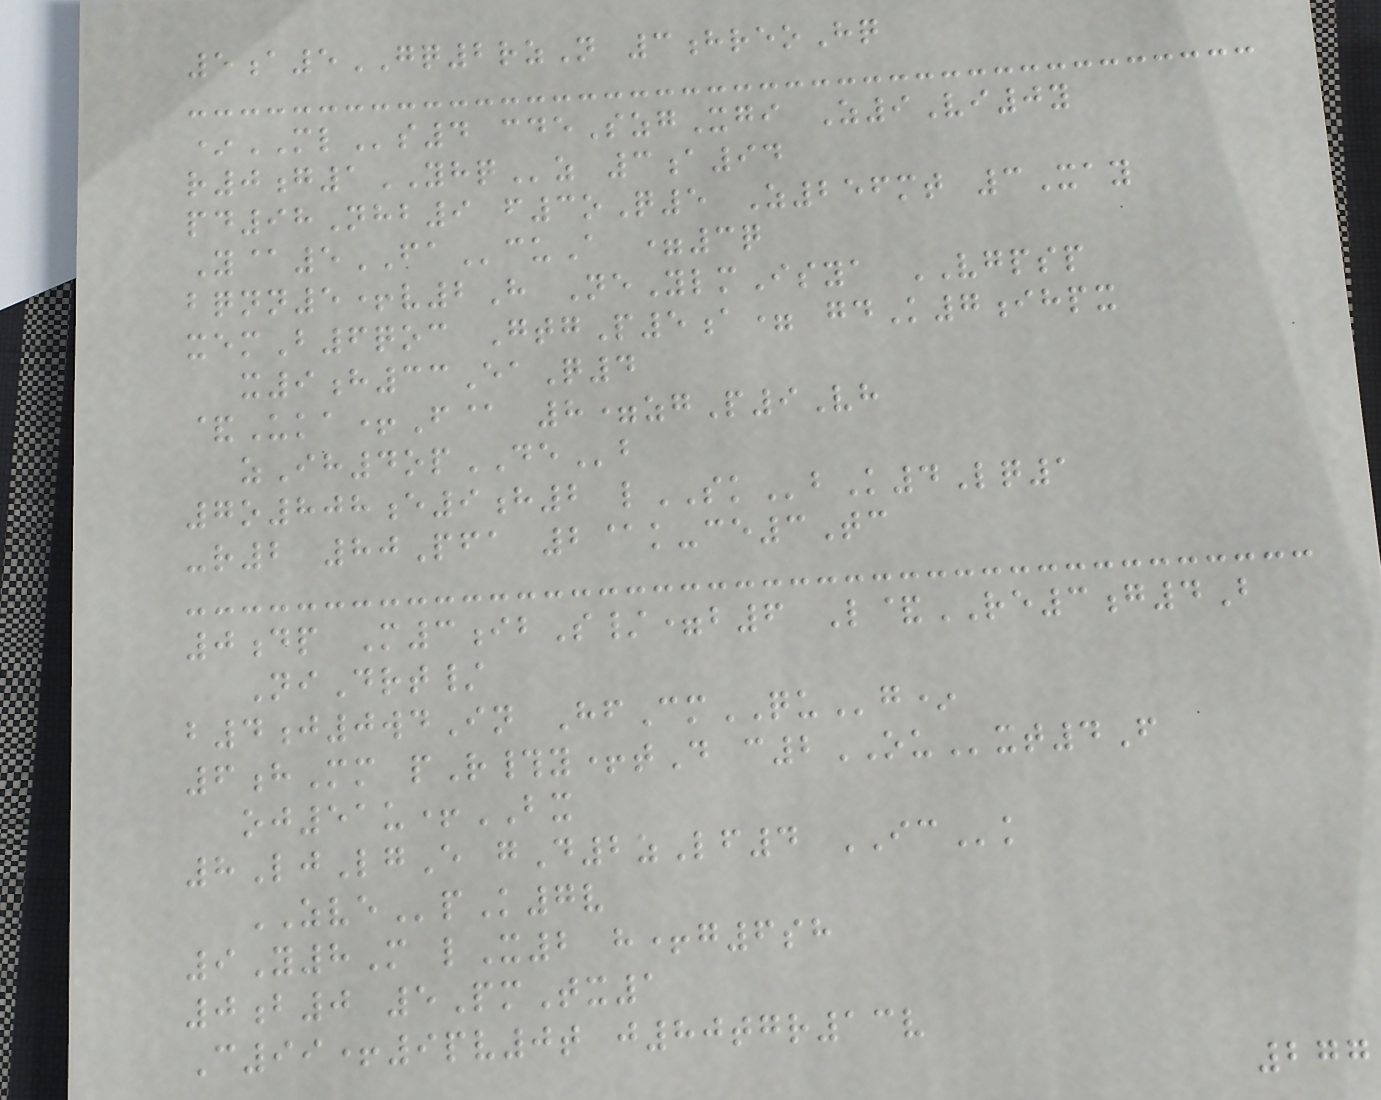5a5GQ2rzN 3hreoHq
*MLs4 cdeSzgXgi Z9Vi0y
r0g1YHQz 3a94
pd98Nhb9 f3oQ5 Z256mt 3Xay
Y@5FAcuA =3q
bqnn5+v2H NeYlmIsya VGPSP
xemB6qoc GtgP5a= gdK7ihpx
x9h33EaQ4
&Uka+F@ 8=zgP9Vh
zIh4opDEb
7o808e9h2 lSKbK4Lq1
-r2 80Pfa 2@k-ce3Tc
0dp M3ibS/=b6 L&RE3g4B
NiDrt/
b4j0wdIn HfCmQUg*
6hMm pR#y+tD c2OUxt4F
oj51u+BX
8LjLgE gD2zLf4 ICk
ZVEpK7v
9Y8M lX2 h+g6sh
0b0 5PmTx1
C99+9pv0t j80tgr13v
277
